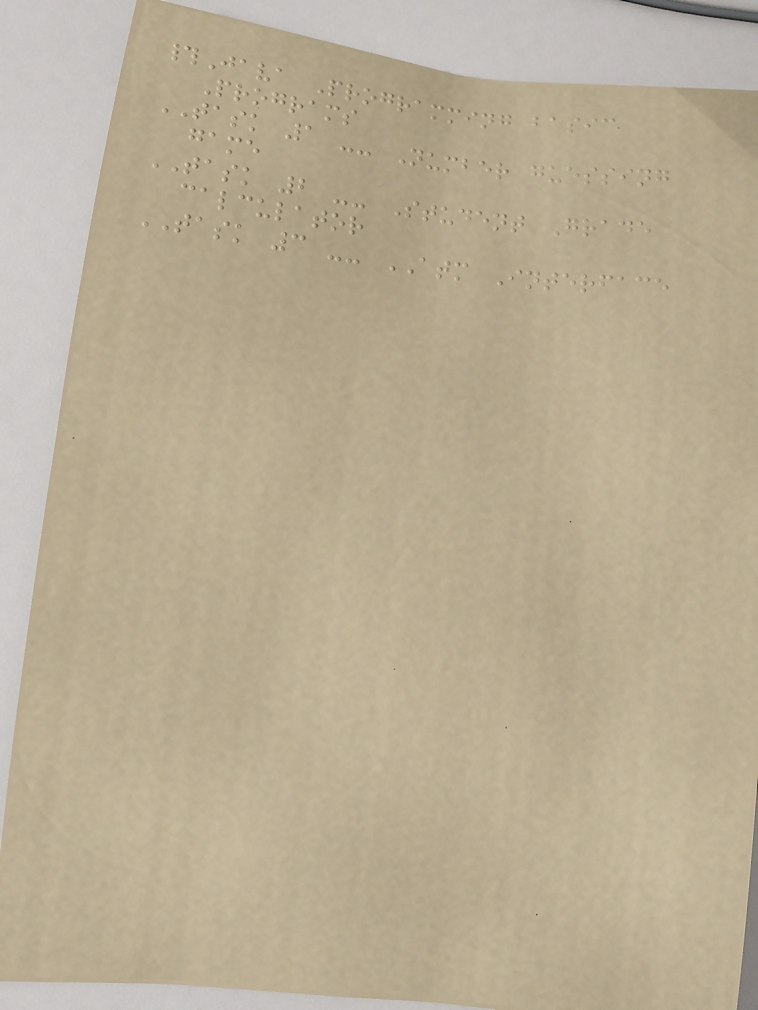#Java Programming basic
Programs
TASK 1 -- Number guessing
game
TASK 2 -- Student Grade
calculator
TASK 3 -- ATM Interface
